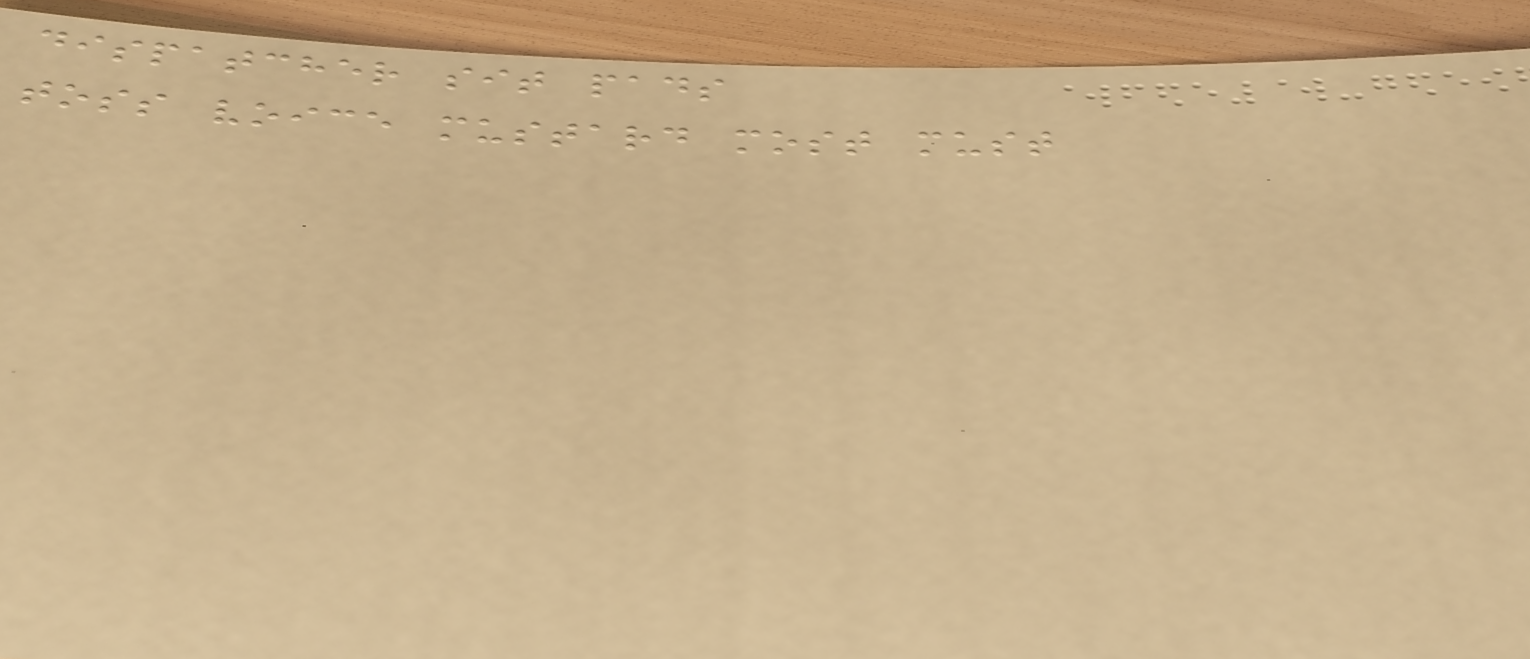dispatcher sit pads
toss voice mustard most must
